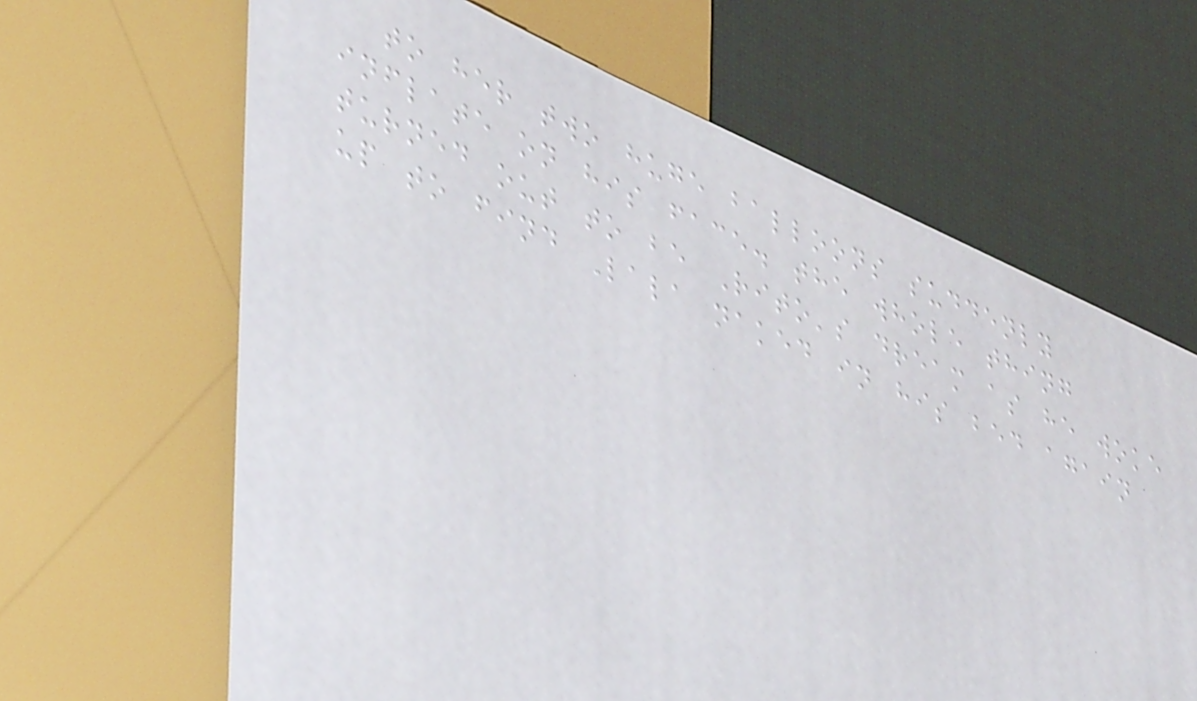to her two huge balloons suddenly
inflate on his face. the whole thing
turned out to be Rito's dream as he woke
up to find Lala naked in his bed again
